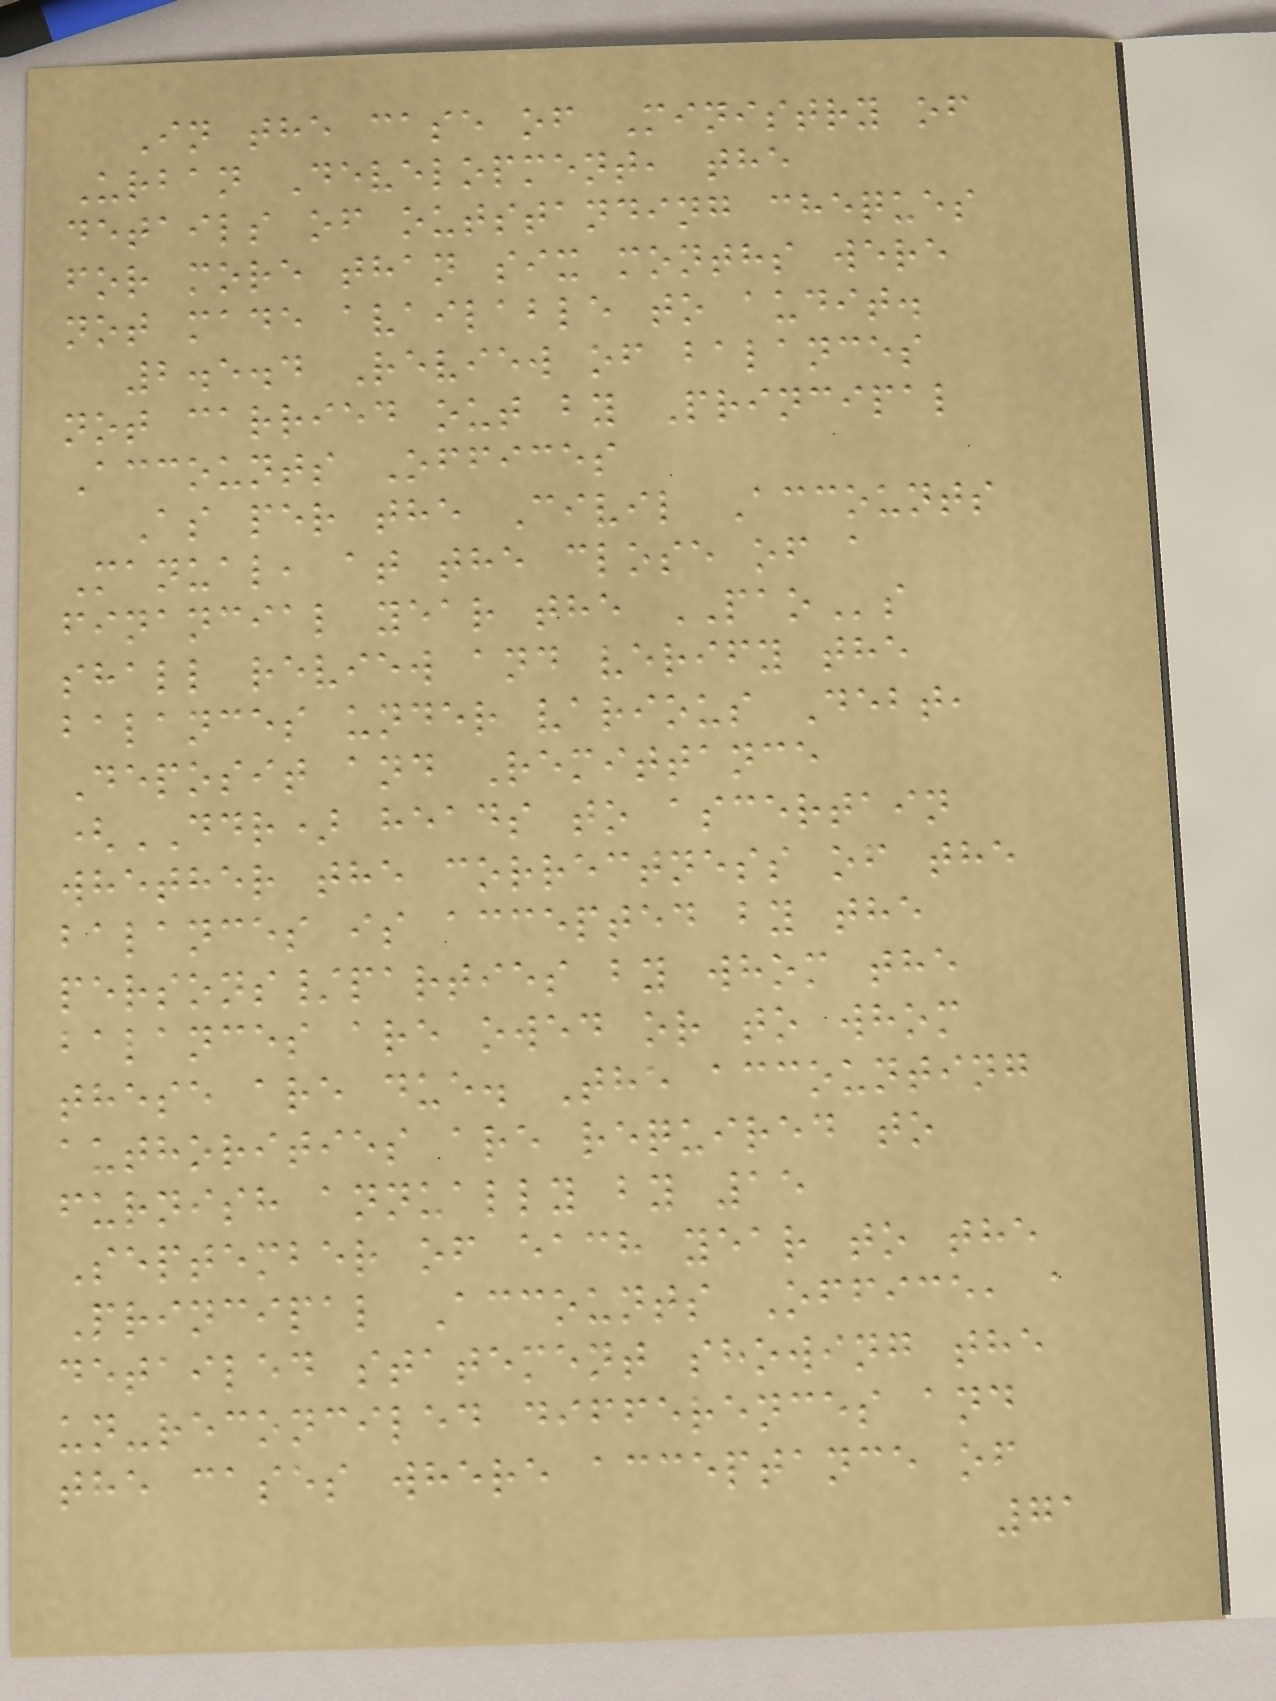In the case of Ministry of
Urban Development, the
details of outstanding cheques
for more than six months were
not made available to audit.
2.5.4 Review of balances
not carried out by Principal
Accounts Offices
As per the Civil Accounts
Manual, at the close of a
financial year the PAOs
shall review and verify the
balances under various Debt,
Deposit and Remittance
(DDR) heads to ascertain
whether the correctness of the
balances is accepted by the
persons/parties by whom the
balances are owed or to whom
these are due. The accounting
authorities are required to
furnish annually by 15
September of each year to the
Principal Accounts Office, a
detailed statement showing the
un-reconciled differences and
the cases where acceptance of
71
